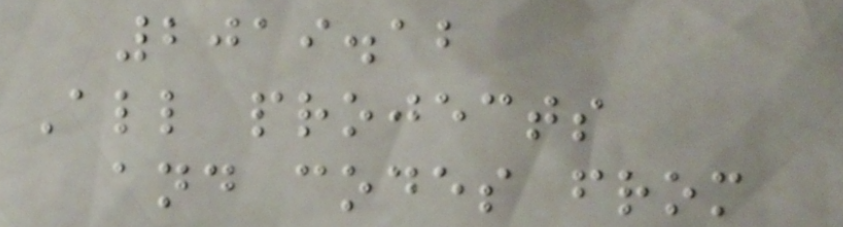2019.12
All projects
and codes from
